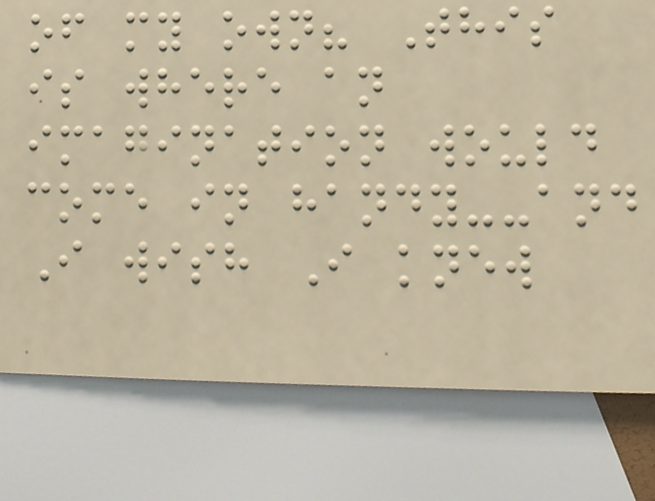of my own? This
is where an
imagination would
come in handy--and
I wish I knew
